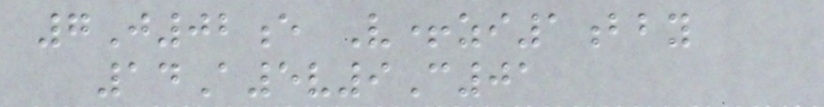7J02e V+zi1bby
14A5v9C01
